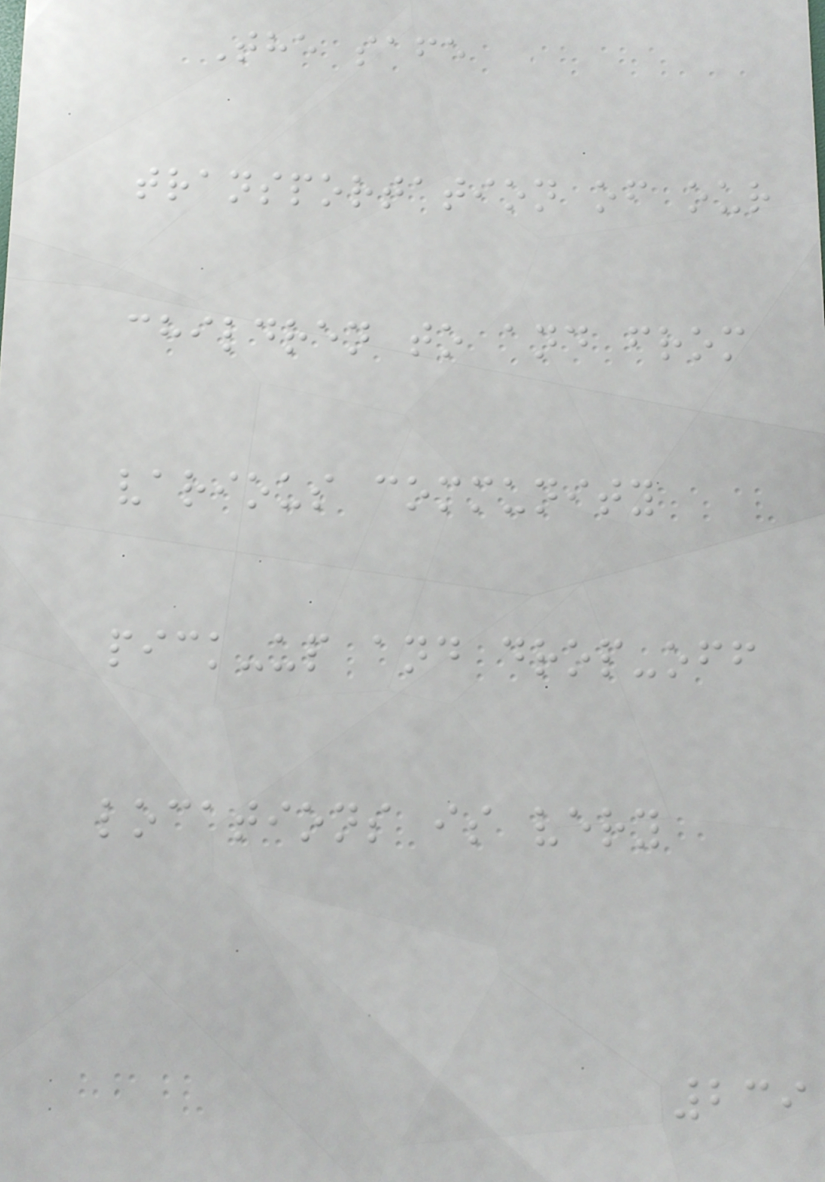The safe
transportation of our
children to and from
various community
pick-up and drop-off
locations is very
239
